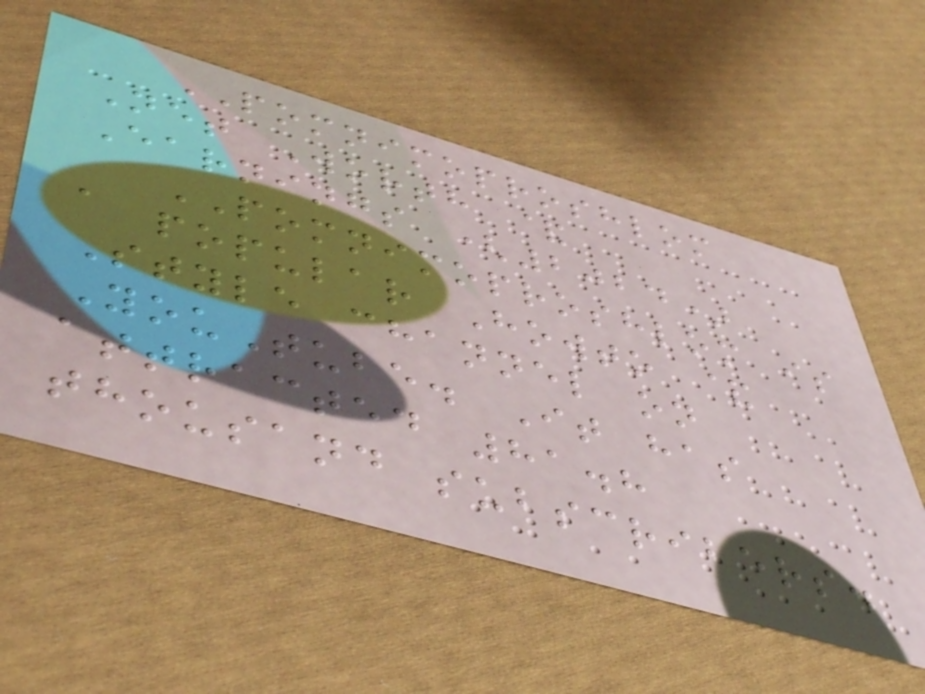POMNIMOPROSHLOM
Net Worth &
Earnings (2024)
POMNIMOPROSHLOM is
a popular Howto &
Style channel on
YouTube. It has
attracted 81.8
thousand subscribers.
